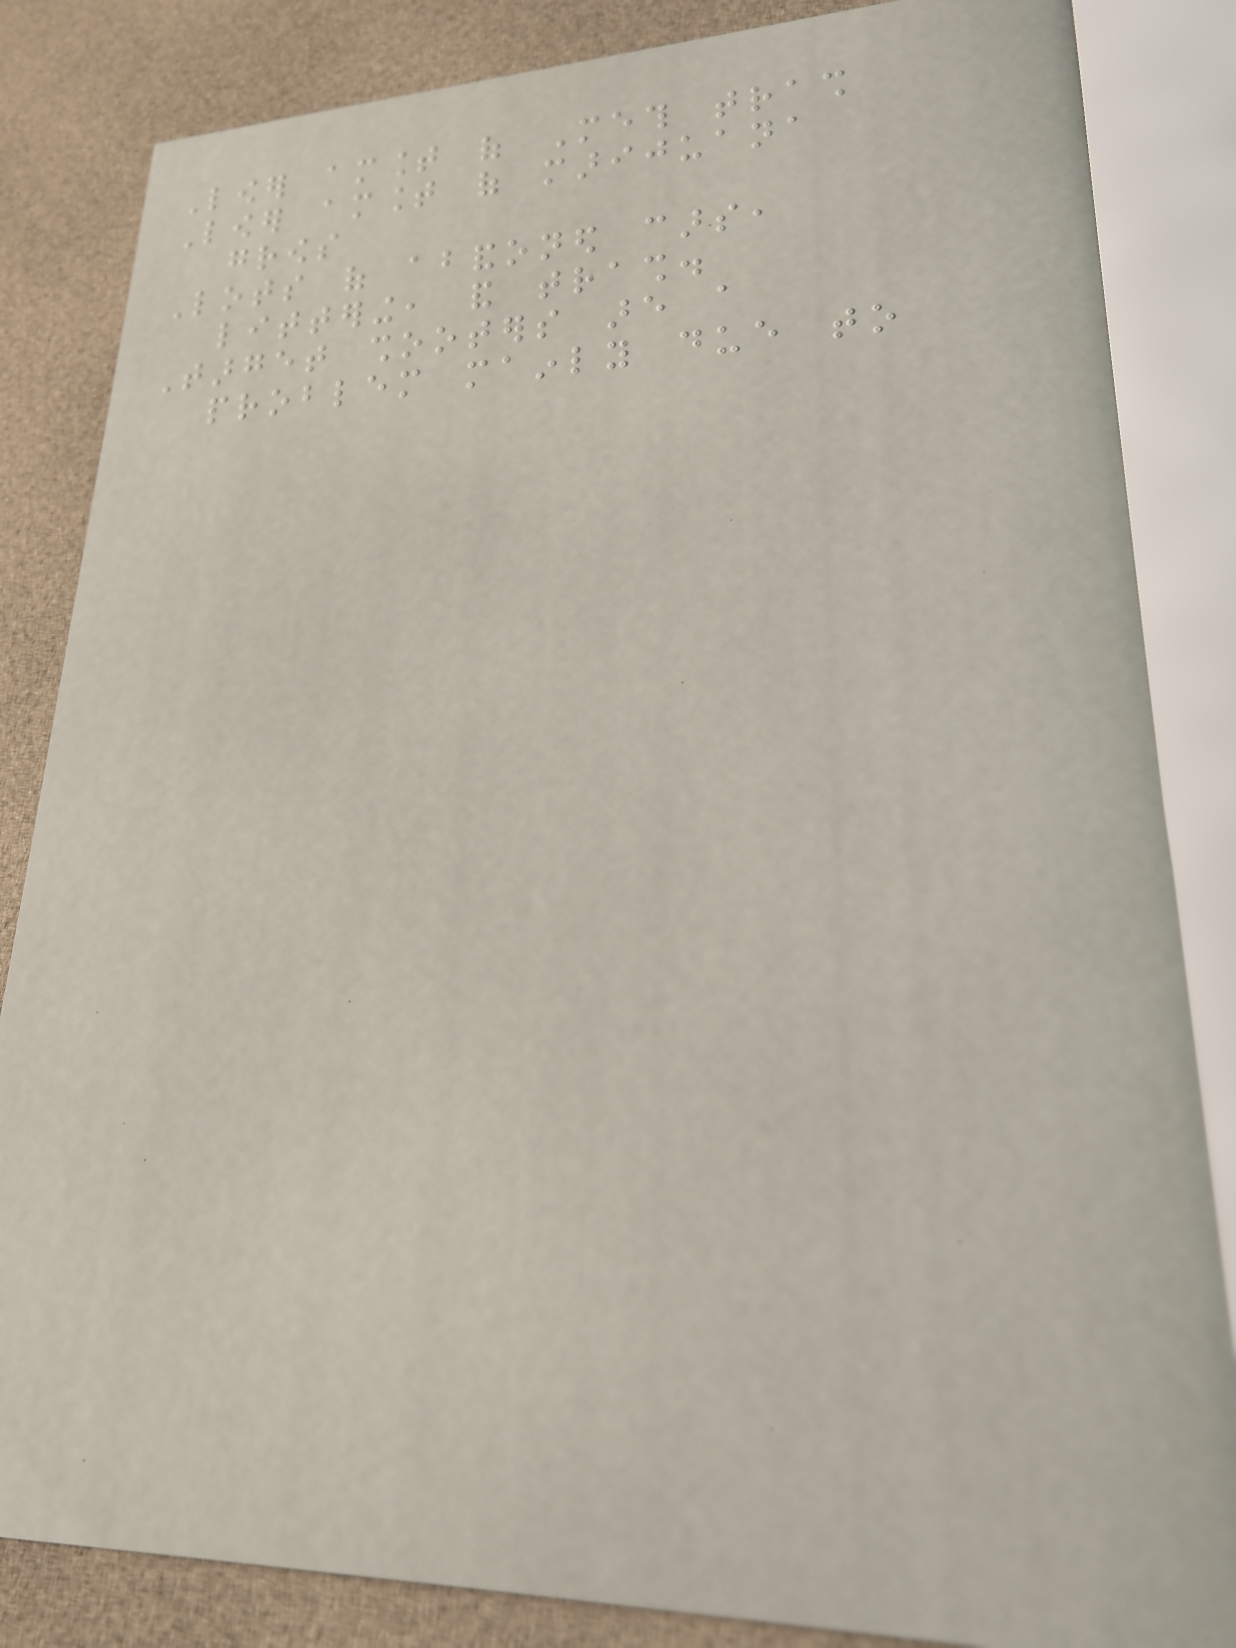Lower amount of Meth trash
Lower amount of marijuana
grows
Lots of abandoned cars,
littering, and trash.
Target shooters are a
problem mainly due to
